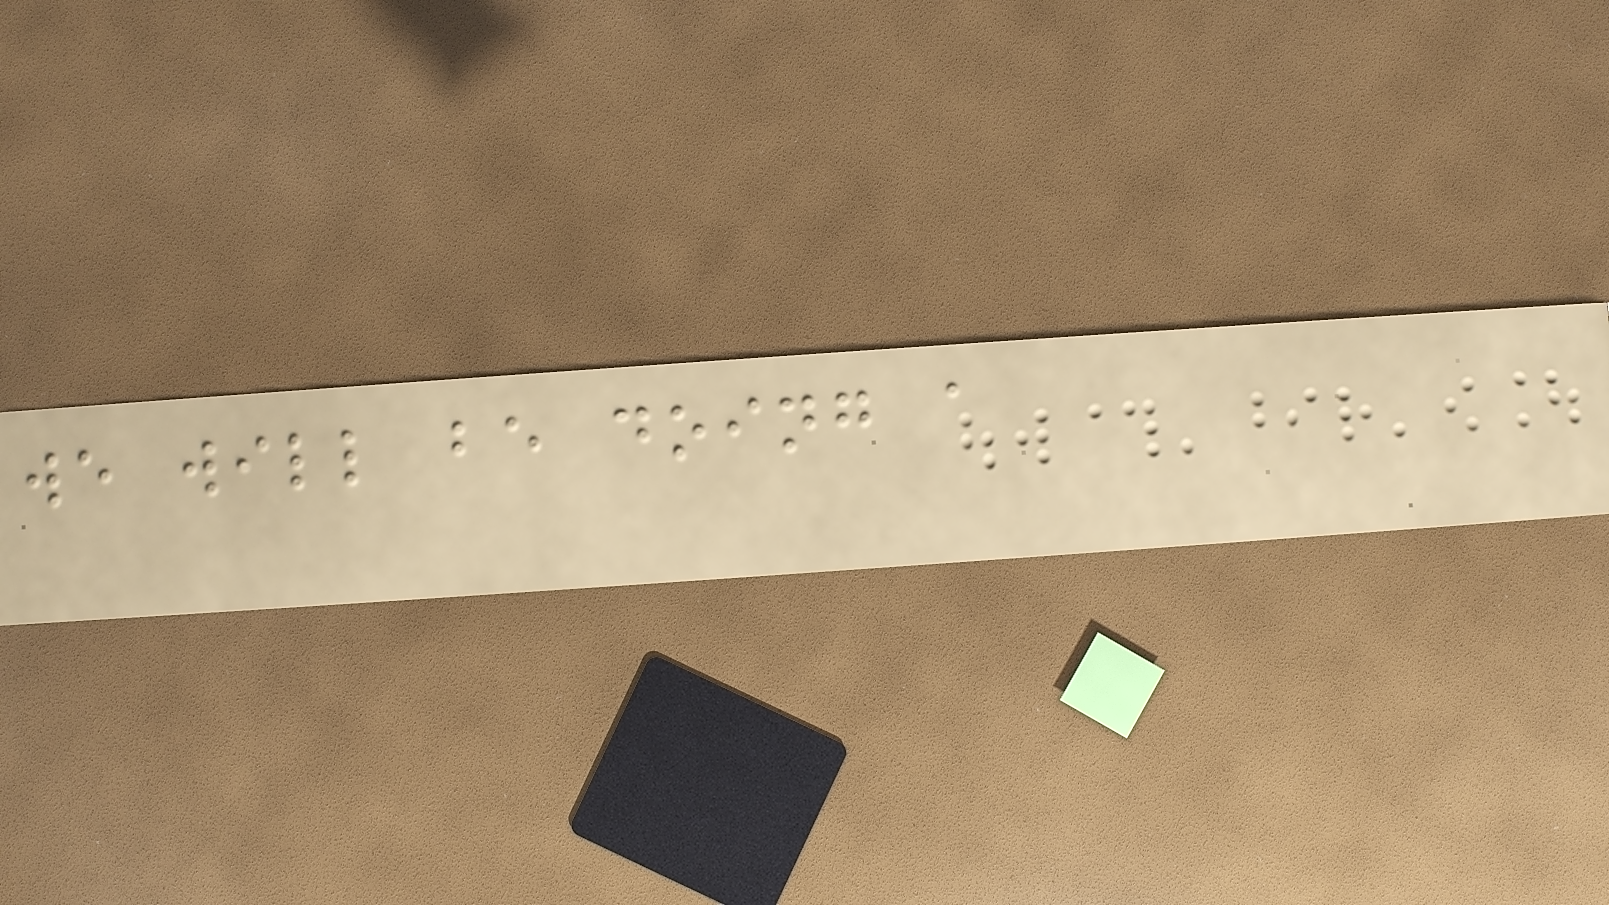we will be doing a
